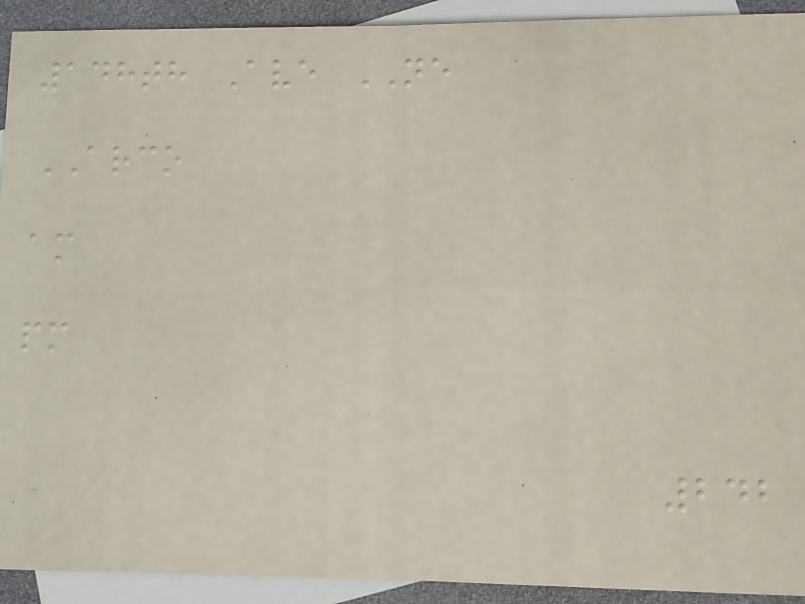148th Ave NE
ARCO
am
pm
242
